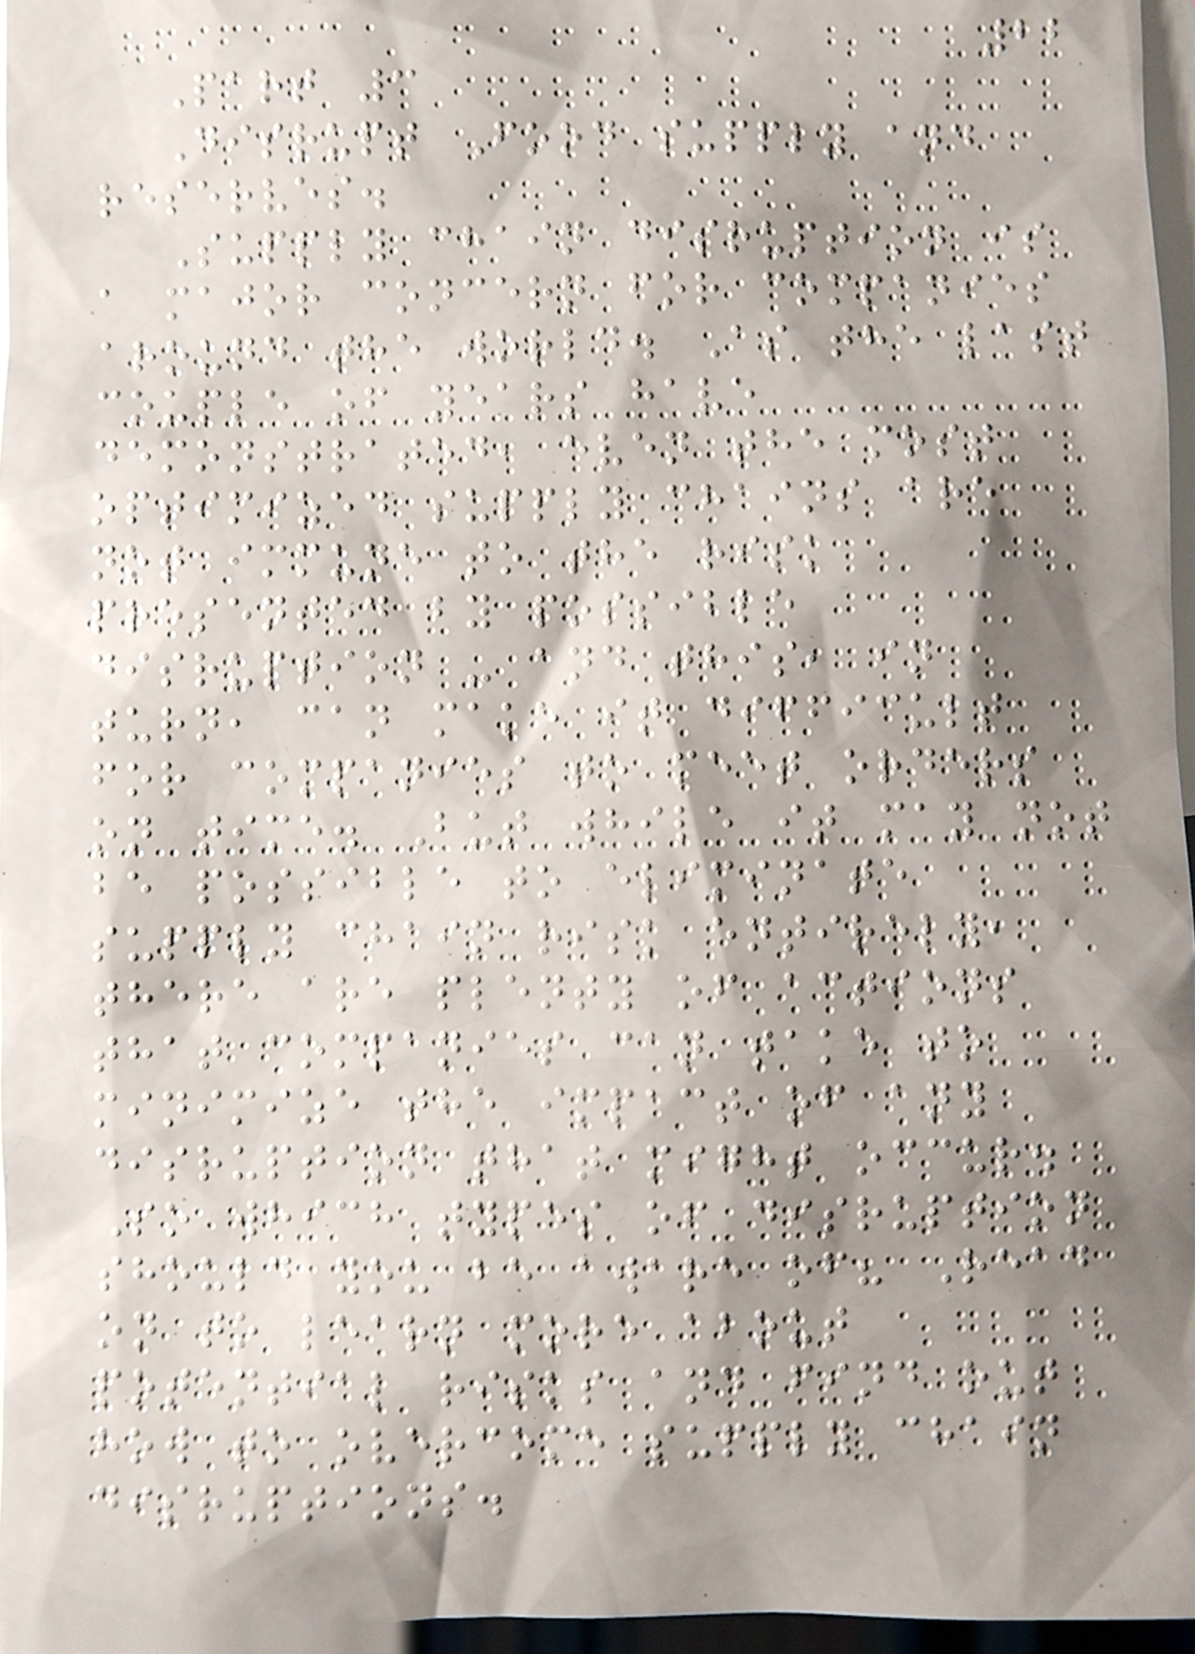22
Part 3
Disrupt Food supply and
reserves.
Supply chain disruption is
a major concern for companies
around the world. As the last
couple of years have
demonstrated, even the most
optimized supply chains are
not immune to the risk
presented by possible
disruption - and this, in
turn, can make it difficult
for companies to meet orders
on time. But while it may not
be possible to eliminate
supply chain risk entirely,
there are plenty of actions
that companies can take to
minimize the impact of any
disruption that might occur.
So which types of disruption
should you be aware of? Read
on to learn more about
potential risks and find out
how to overcome supply chain
disruptions.
